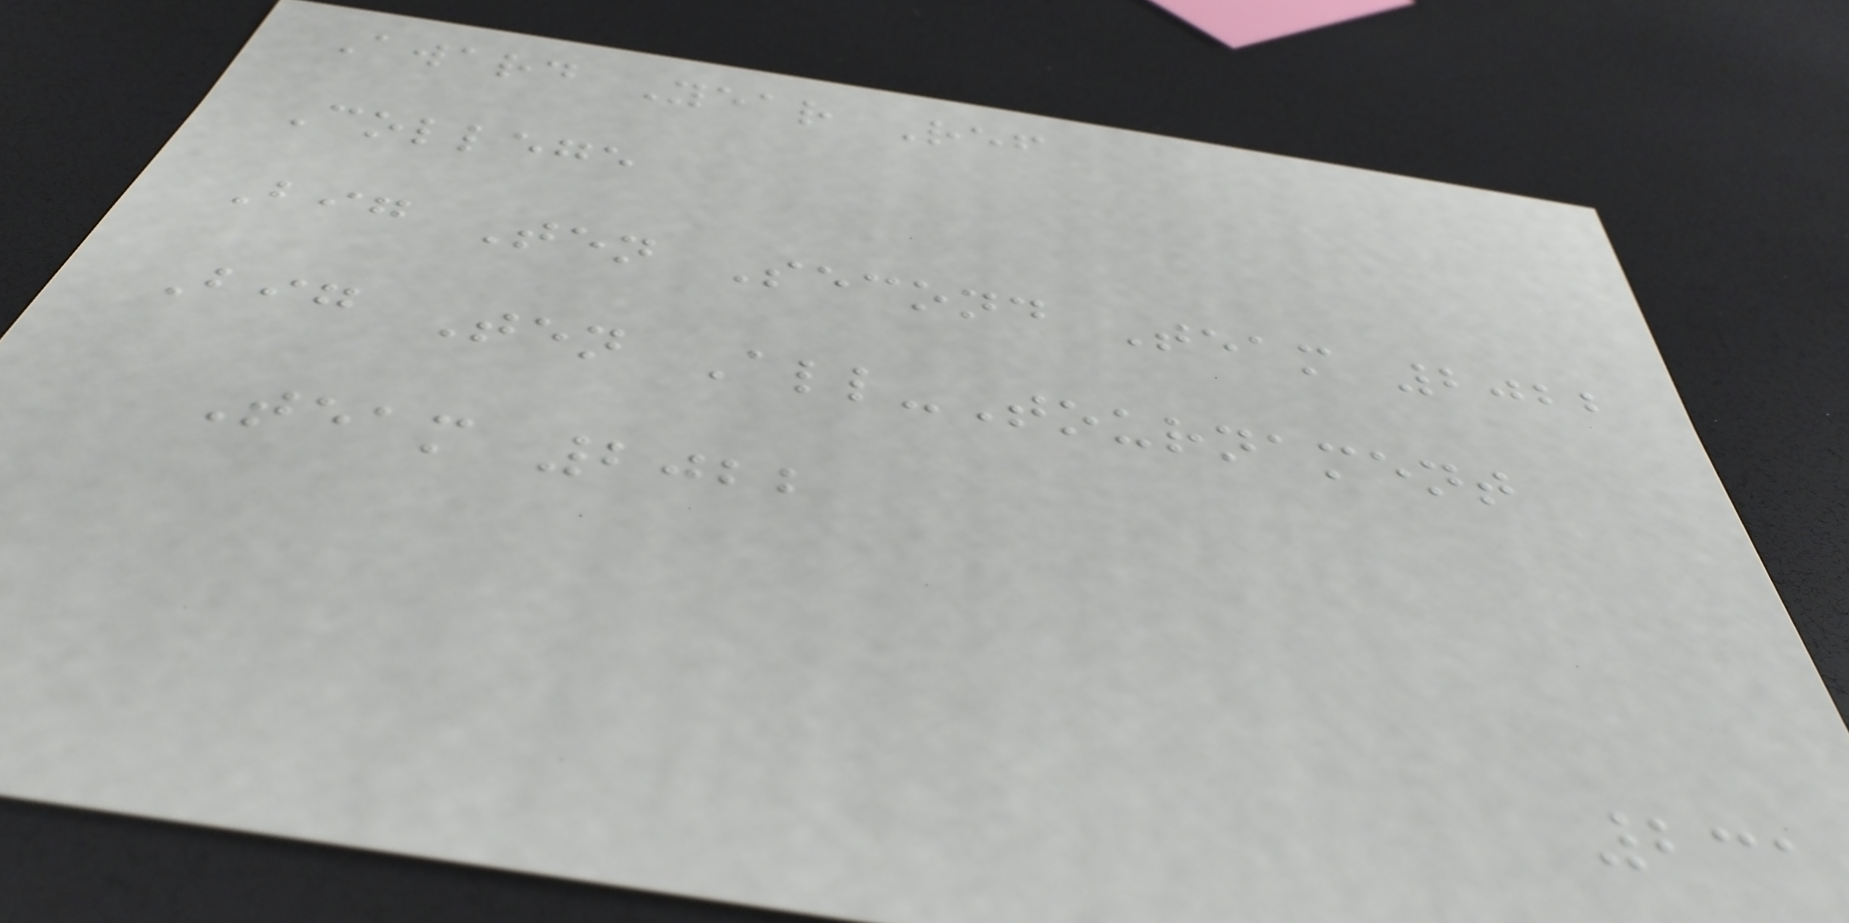Award Year Ref
College
Big Ten Second Team 2022
Big Ten All-Tournament
Team 2022
231
